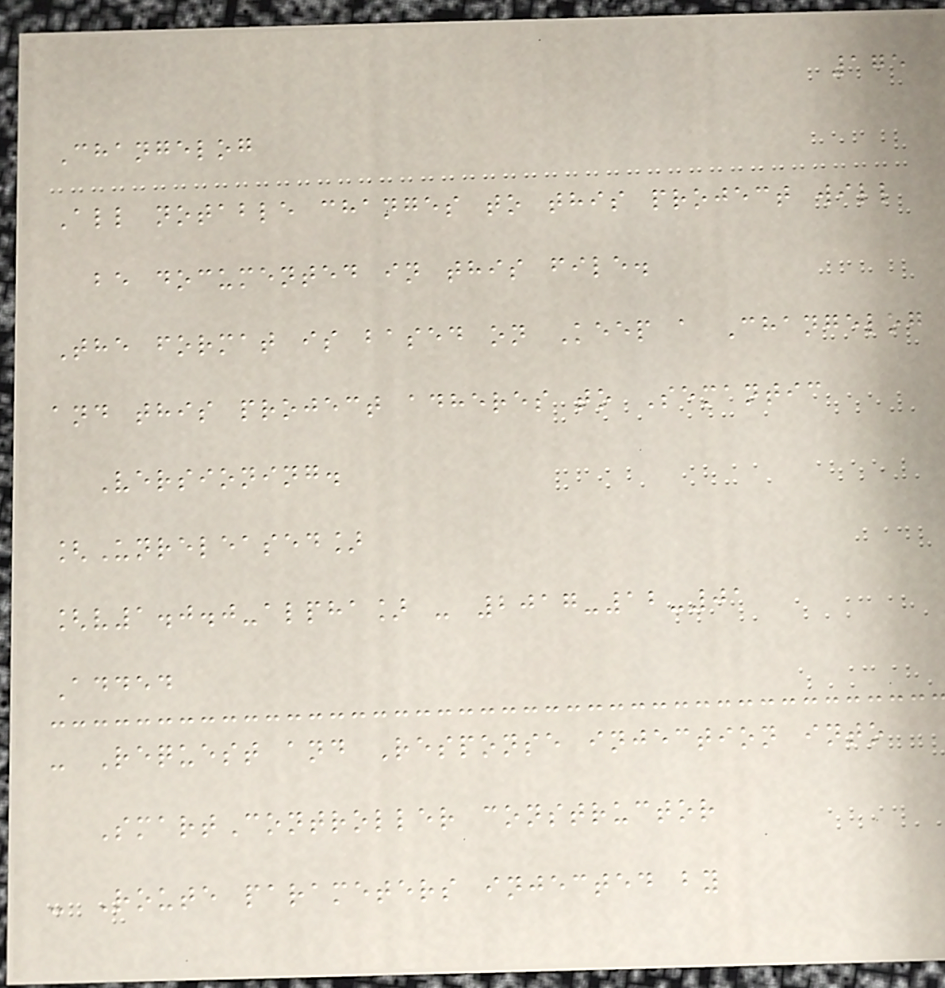175
Changelog
All notable changes to this project will
be documented in this file.
The format is based on Keep a Changelog
and this project adheres to Semantic
Versioning.
[Unreleased]
[v1.0.0-alpha] - 2017-12-01
Added
- Request and Response injection into
SmartController constructor
- Route parameters injected by
